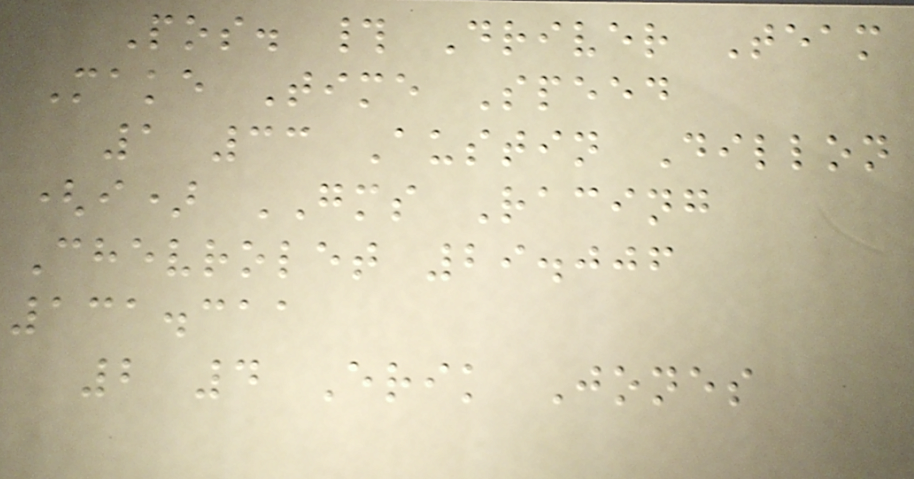Pos. # Driver Team
Make Time Speed
1 33 Austin Dillon
(i) GMS Racing
Chevrolet 29.006
131.311
2 4 Erik Jones
